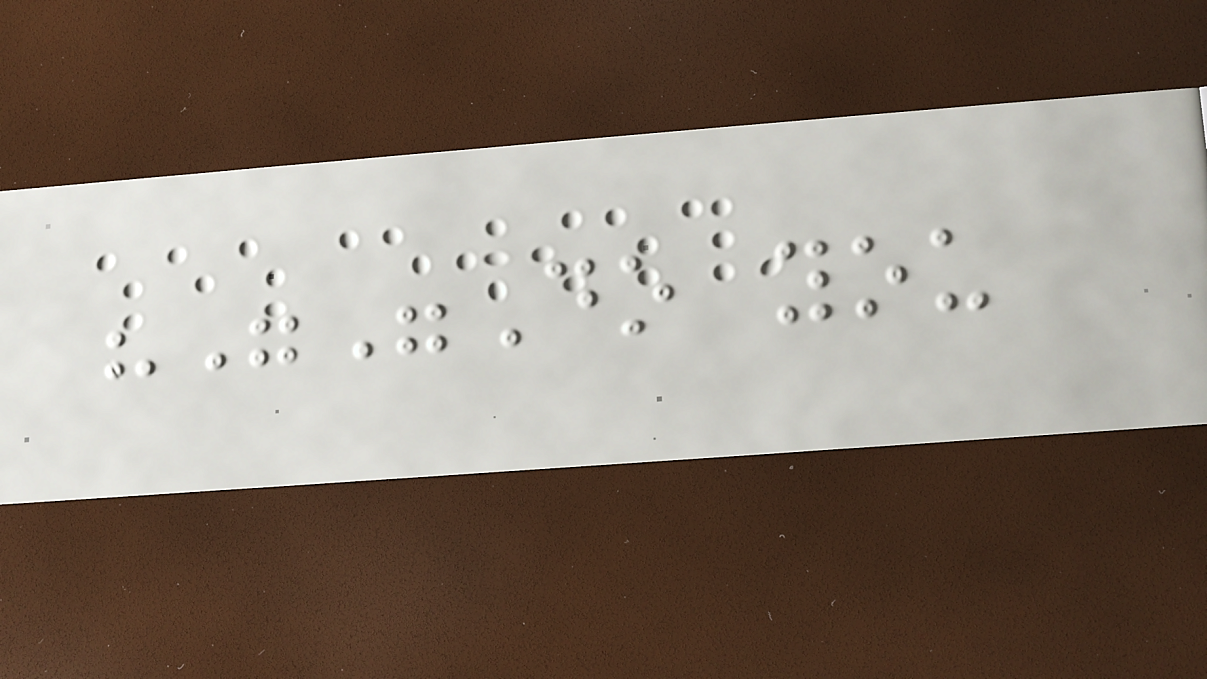"""Do you
